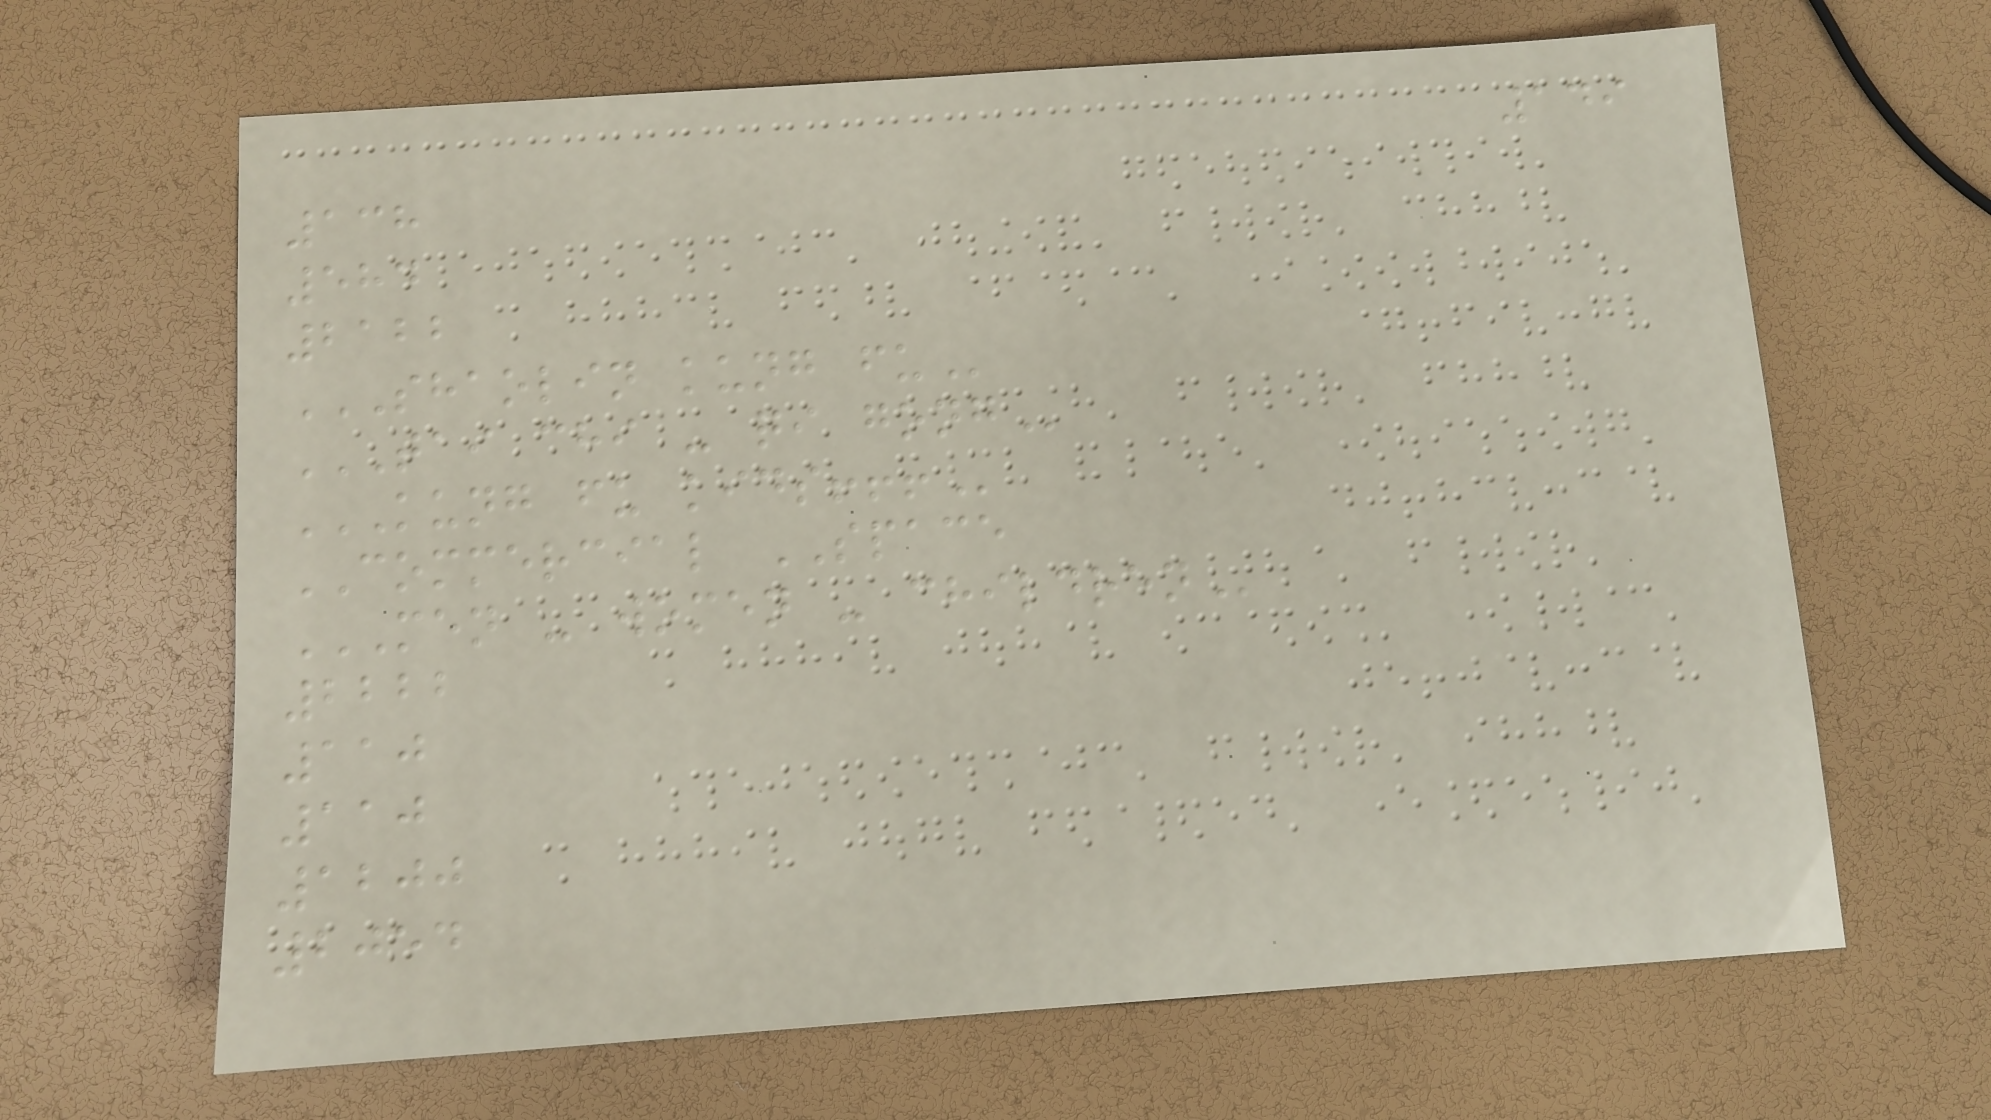149
138
584
2122
SHAOLIN KUNG FU
TAI CHI - QI GONG
KUNG FU KIDS!!!
COMMERCIAL SPACE
MEN - WOMEN - CHILDREN
2222
110
110
1200
2054
